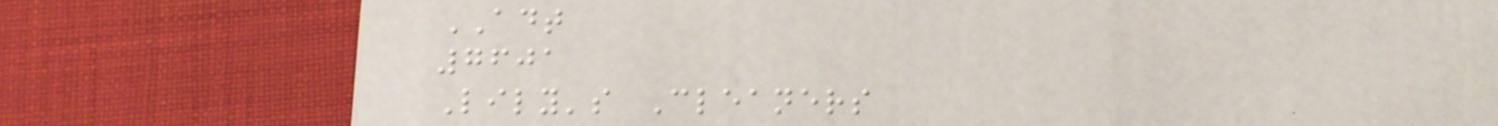ADT
7601
Lily's Cleaners
